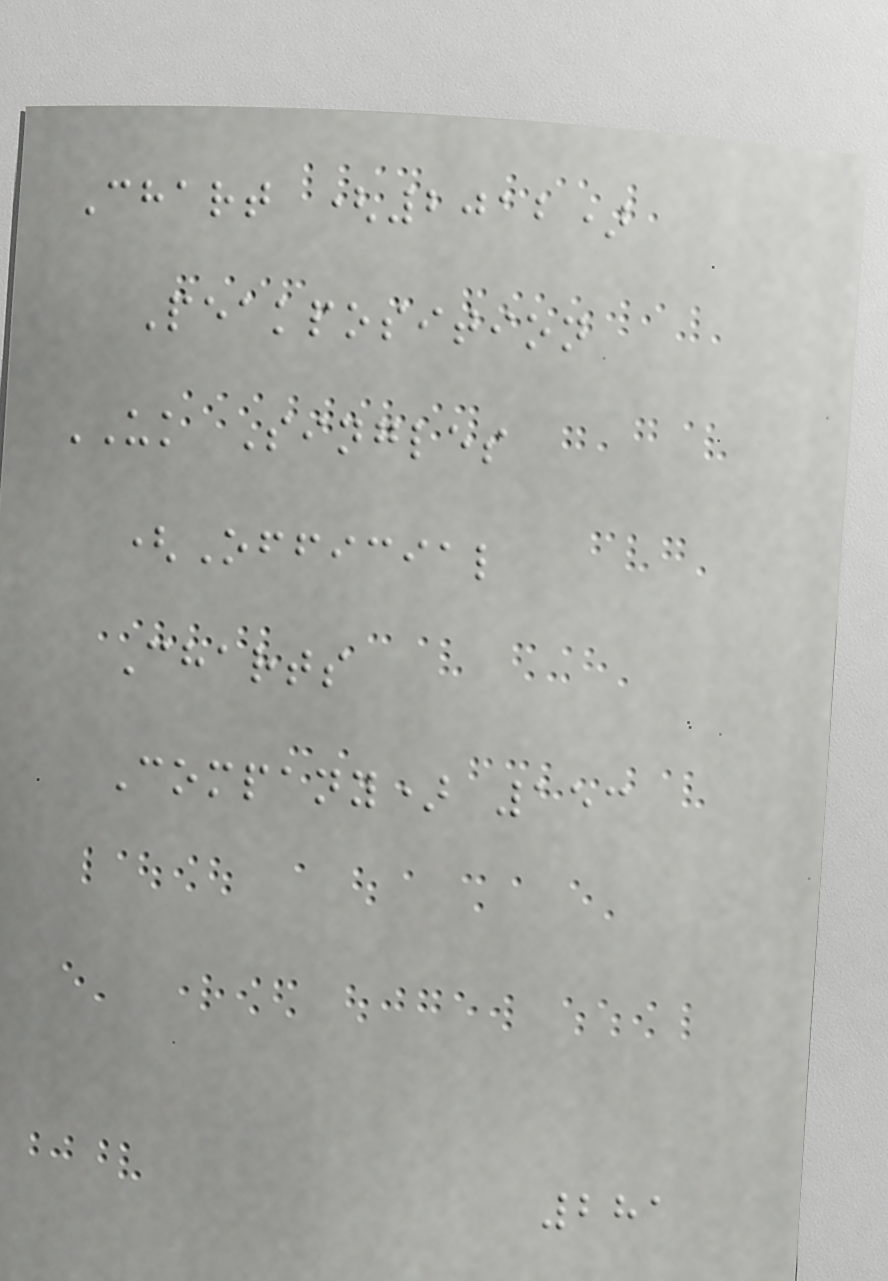Chart (2012)
Peakposition
UK Singles
(Official
Charts
Company) 153
281
